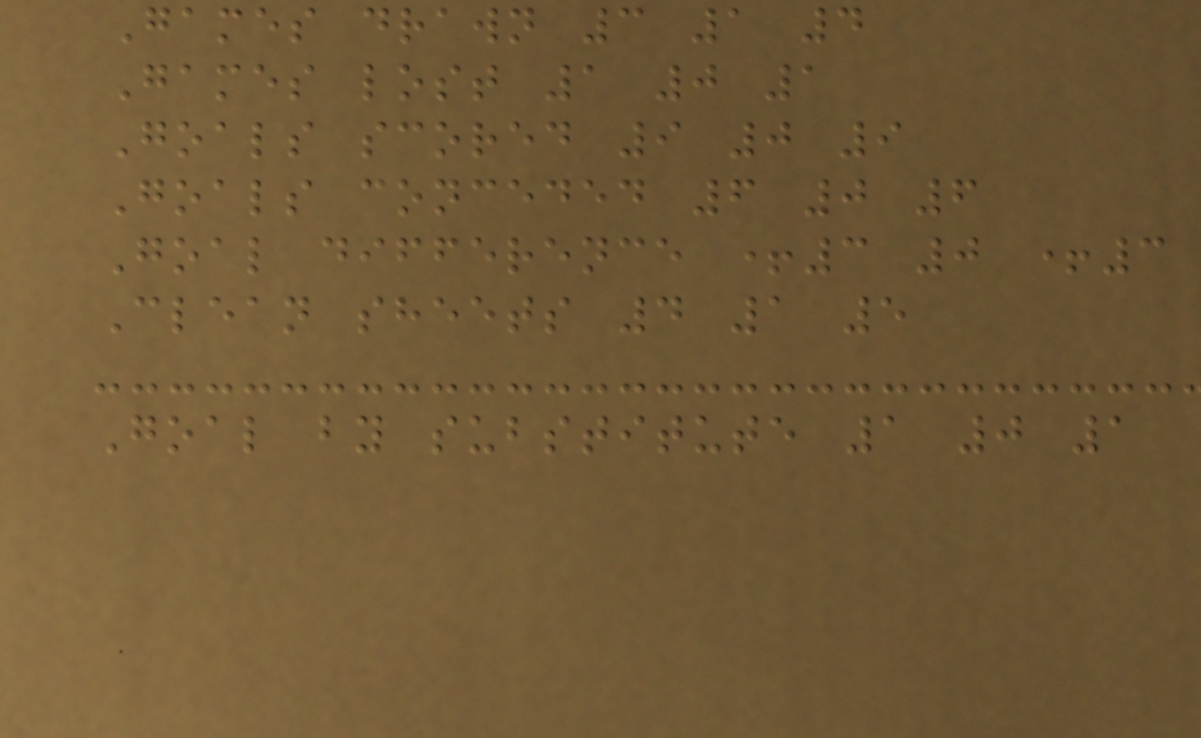Games drawn 3 1 4
Games lost 1 0 1
Goals scored 9 0 9
Goals conceded 6 0 6
Goal difference +3 0 +3
Clean sheets 4 1 5
Goal by substitute 1 0 1
